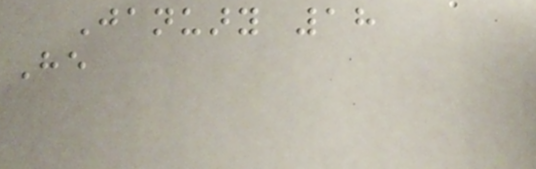January 18
He
